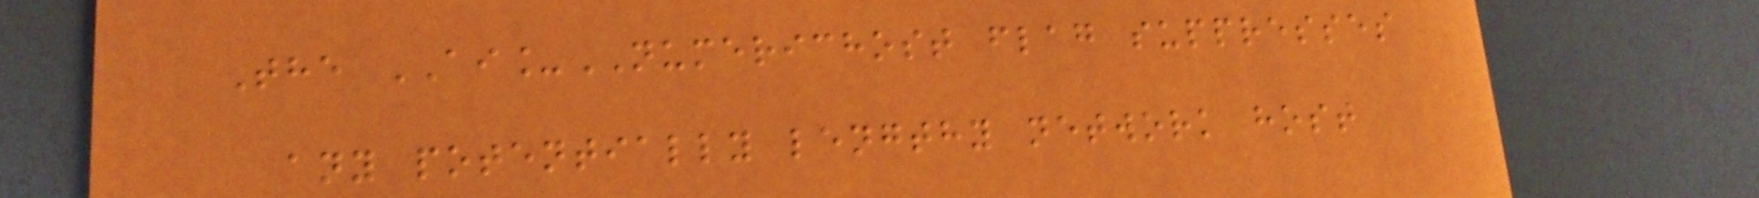The AI_NUMERICHOST flag suppresses
any potentially lengthy network host
